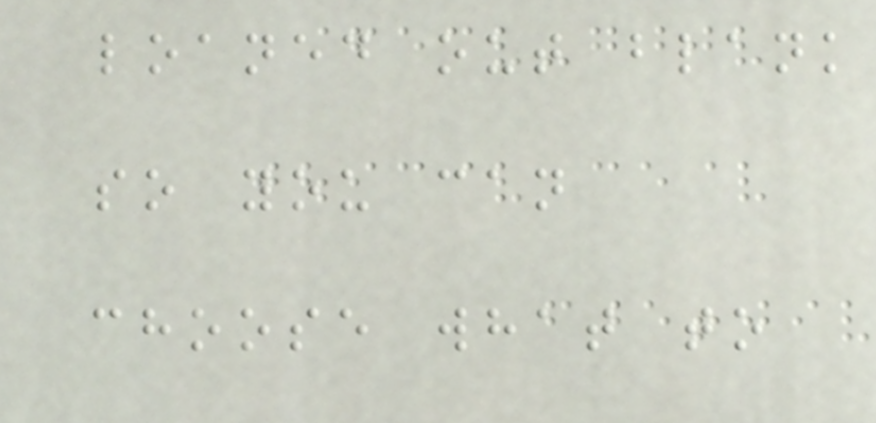loaned out blank
so you can
choose what to
